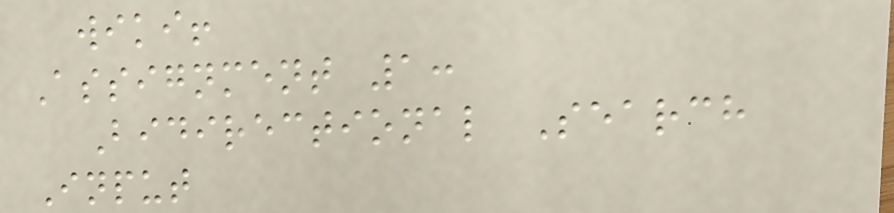wiki!
Assignment 1:
Bidirectional Search
Input
